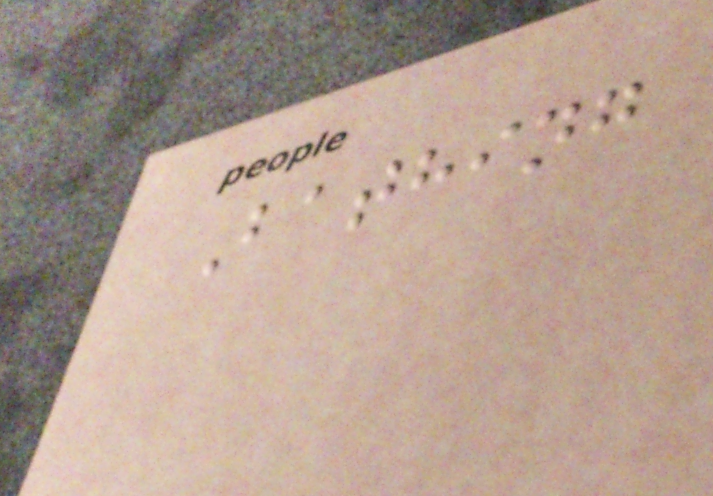Bathing
